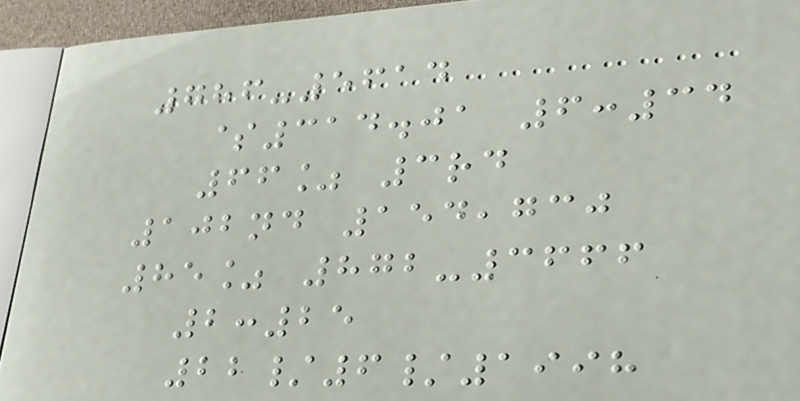786-5614
$314.01 6:34
66% 3rd
102nd 154,730
85% 872-3666
2:25
22/6/1998
